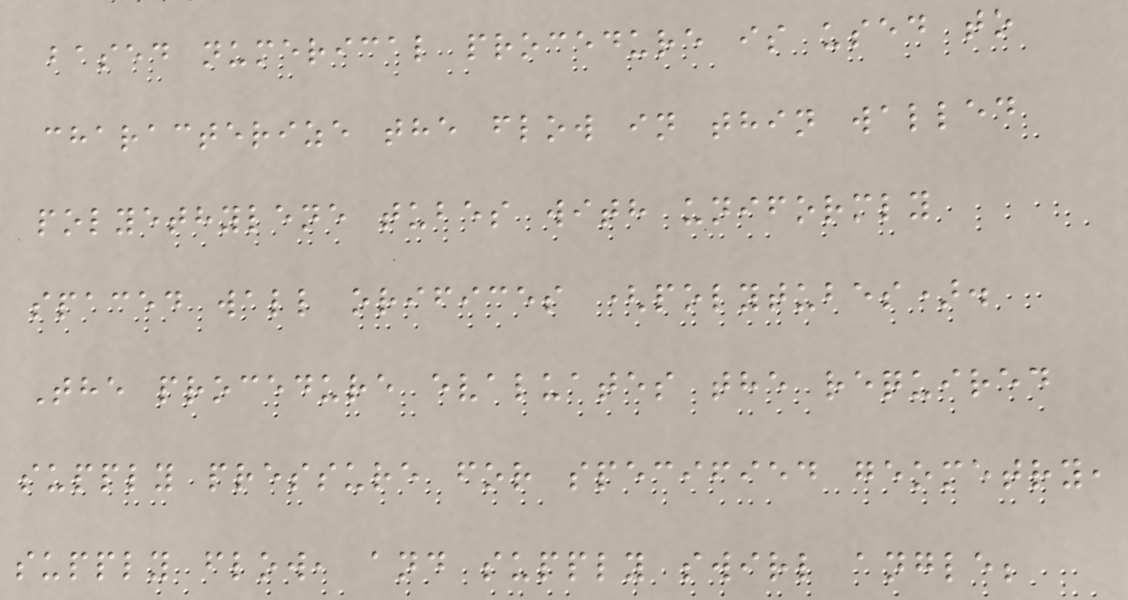based numerical procedure is used to
characterize the flow in thin walled
polyethylene tubes with uniformly
spaced wall orifices (polytubes).
The procedure evaluates the required
supply pressure for specified geometry,
supply flow, and supply swirl angle;
